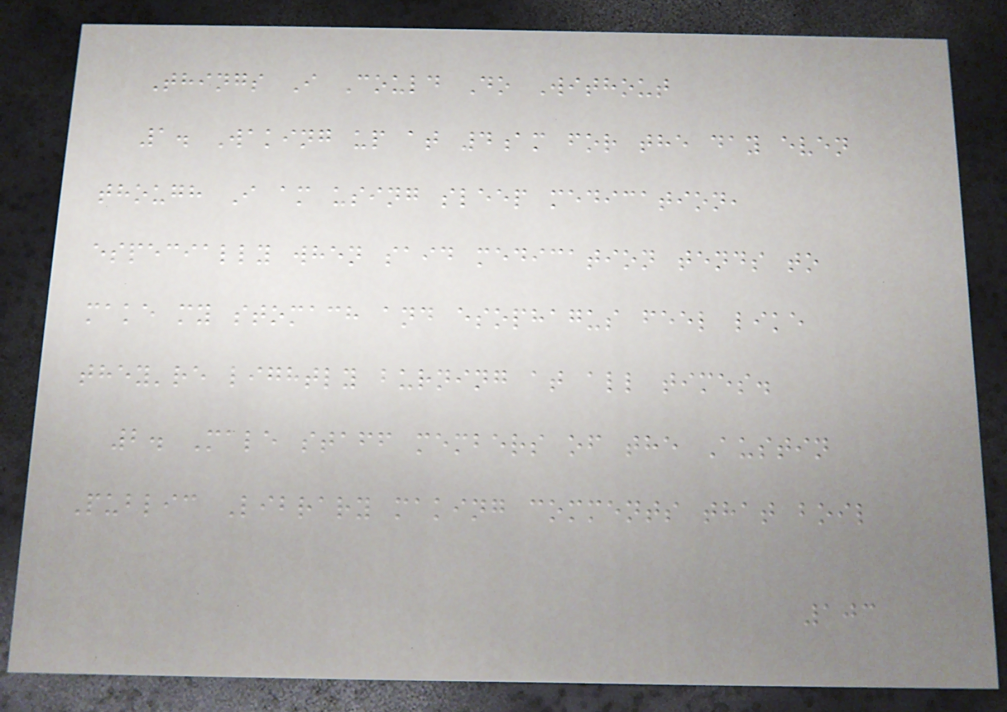Things I Could Do Without
1. Waking up at 4am for the day even
though I am using sleep medication,
especially when said medication tends to
make my stomach and esophagus feel like
they're lightly burning at all times.
2. Male staff members of the Austin
Public Library making comments that boil
103
